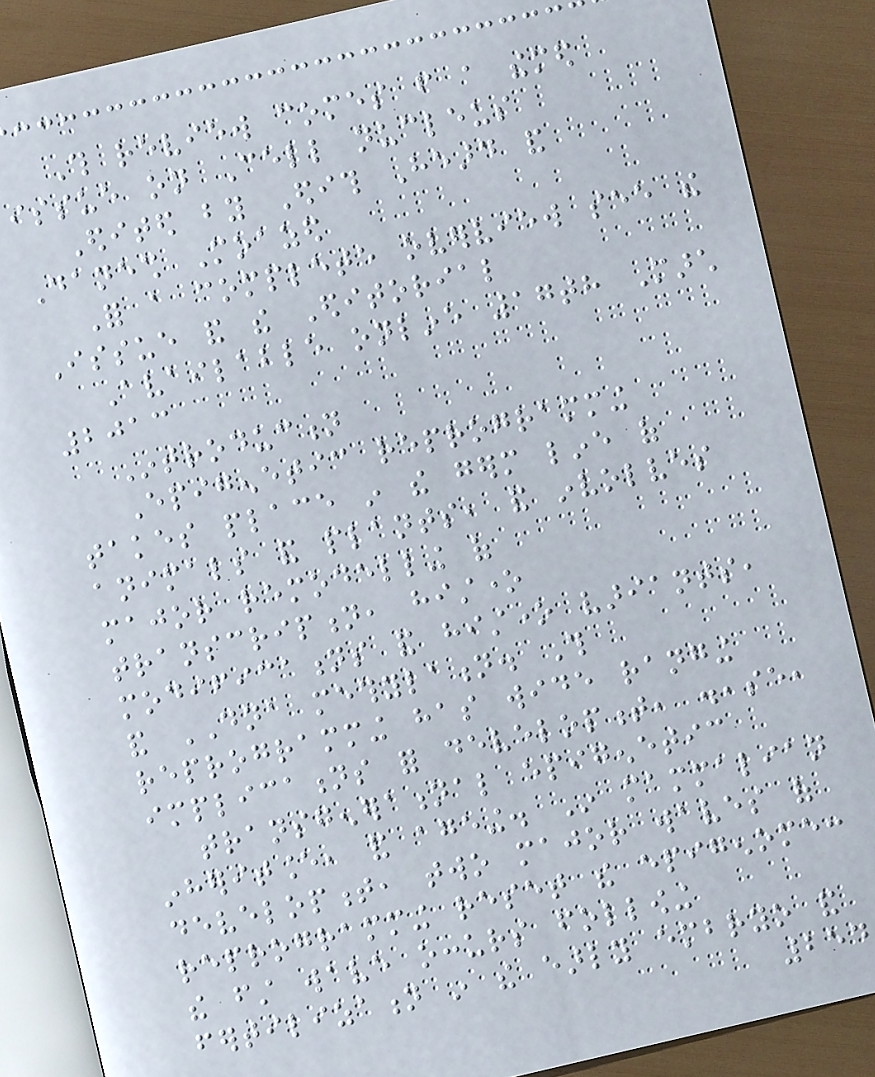This review comes from a themed
issue on Cell nucleus
Edited by Edith Heard and
Danesh Moazed
For a complete overview see the
Issue and the Editorial
Available online 17th March
2013
Introduction
Epigenetic reprogramming
takes place in the germ line of
animals and plants, and involves
major remodelling of
transcription, histone
modifications and histone variants,
and DNA methylation. This
reprogramming has wide ranging
implications for development, disease,
transgenerational epigenetic
inheritance, and ageing. In mammalian
development, two major waves of
reprogramming reset the epigenome:
the first wave occurs following
fertilization in the early embryo and
254
